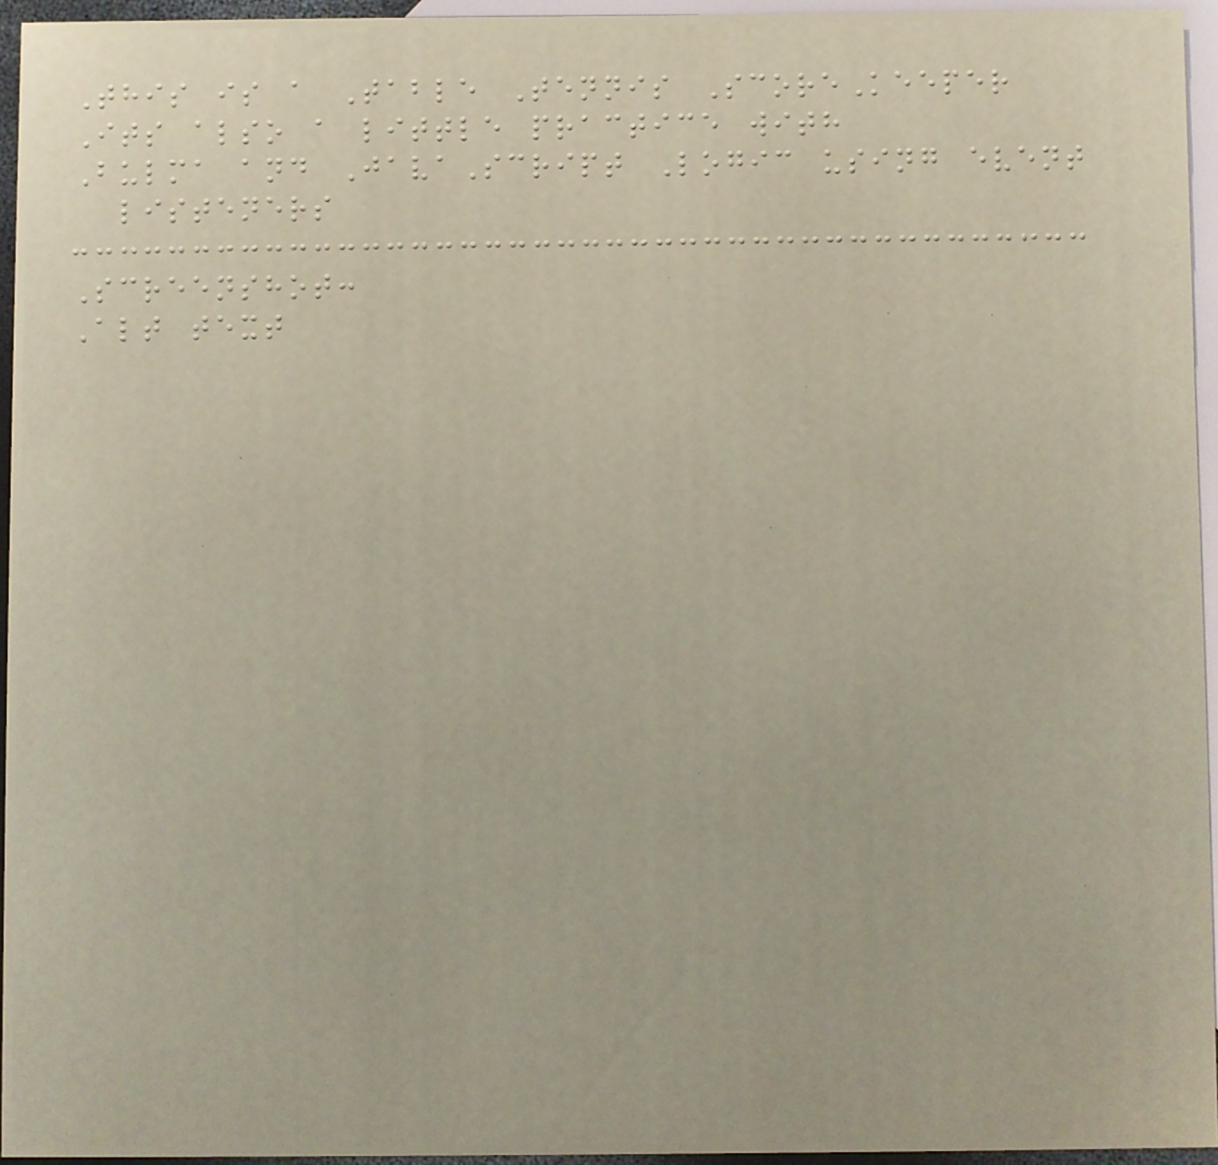This is a Table Tennis ScoreKeeper
Its also a little practice with
Bulma and JavaScript Logic using event
listeners
Screenshot:
Alt text
